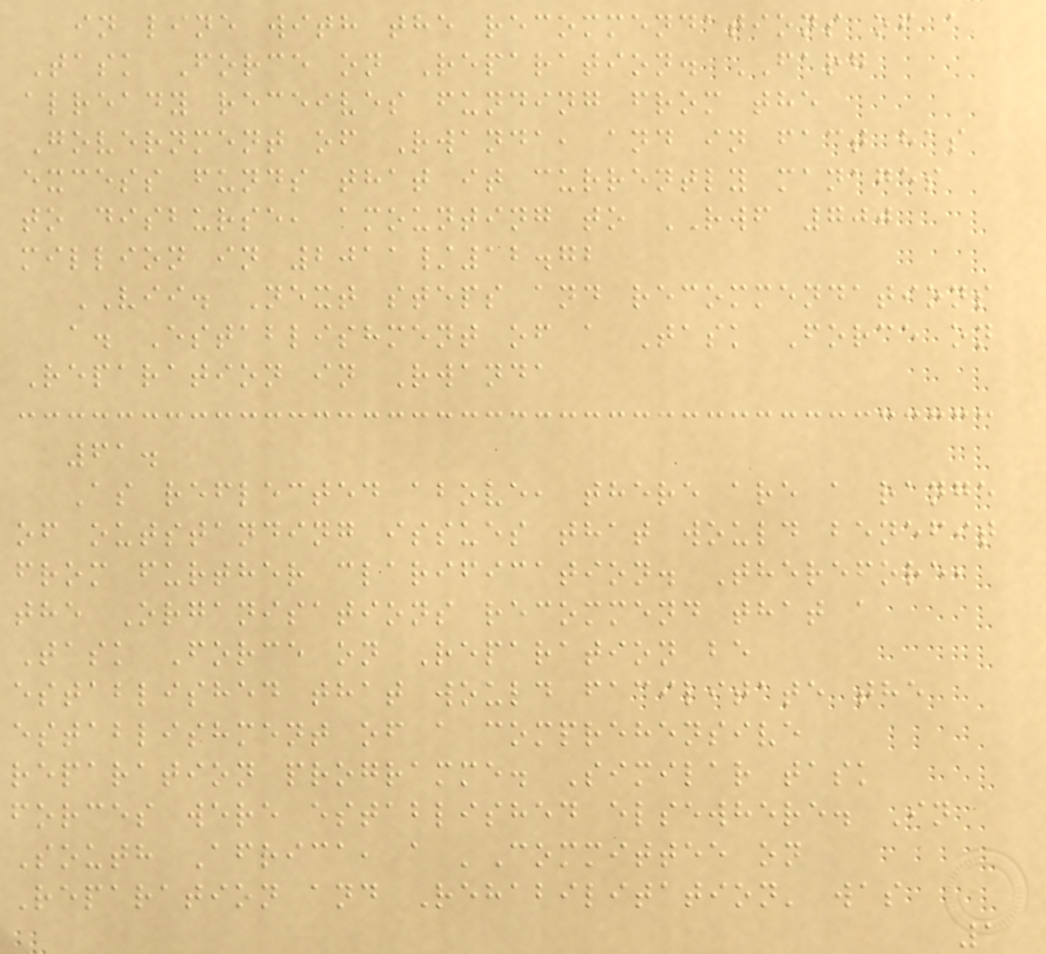in line with the recommendations of a
Task Force on Reparation. FARG
already receives funding from the
Government of Rwanda, and in fact has
excess funds that it currently manages
to disburse, amounting to RWF 700
million in 2011/12.72
VII. Next steps and recommendations
a. Establishment of a Task Force on
Reparation in Rwanda
61.
As reflected above, there are a range
of outstanding issues that would benefit
from further clarification. Therefore,
the Organisations recommend that a
Task Force on Reparation be
established that would facilitate the
establishment of a comprehensive
reparation programme. Similar task
forces were established elsewhere. In
South Africa, a 'Committee on
Reparation and Rehabilitation' was
1
